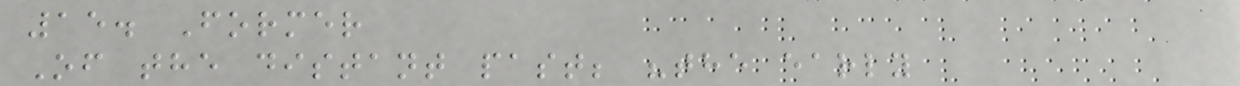15. Former
Of the distant past; "the early
